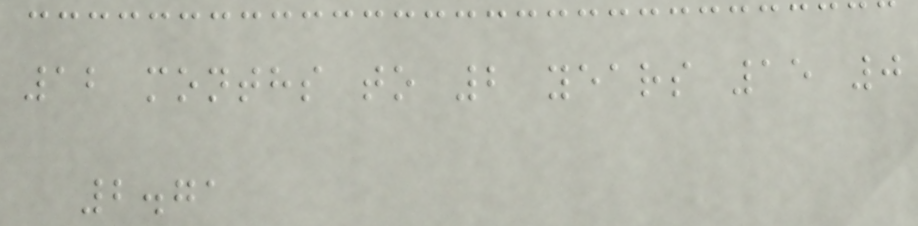12 months to 2 years 15 0
2.71
